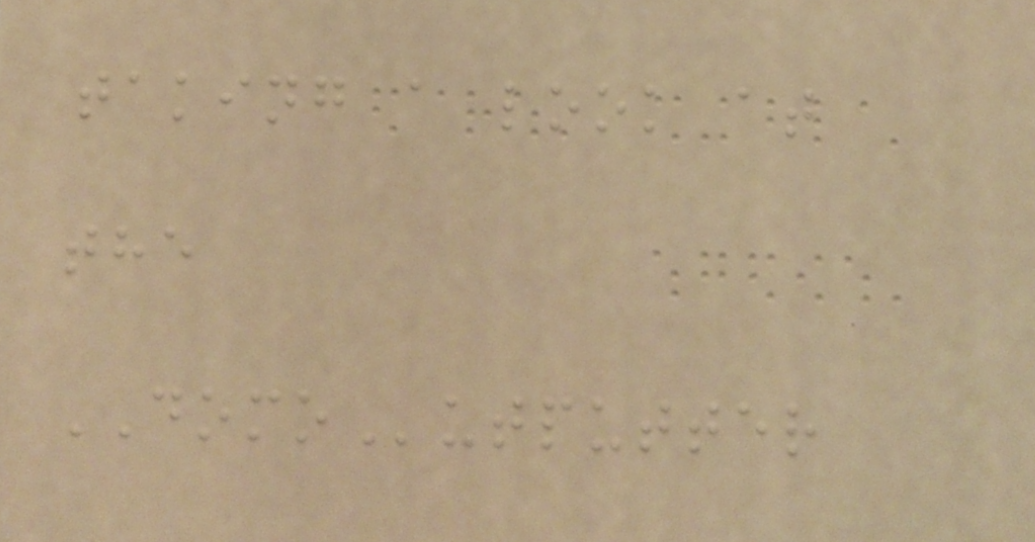taking a look at
the
DOMOutputter
